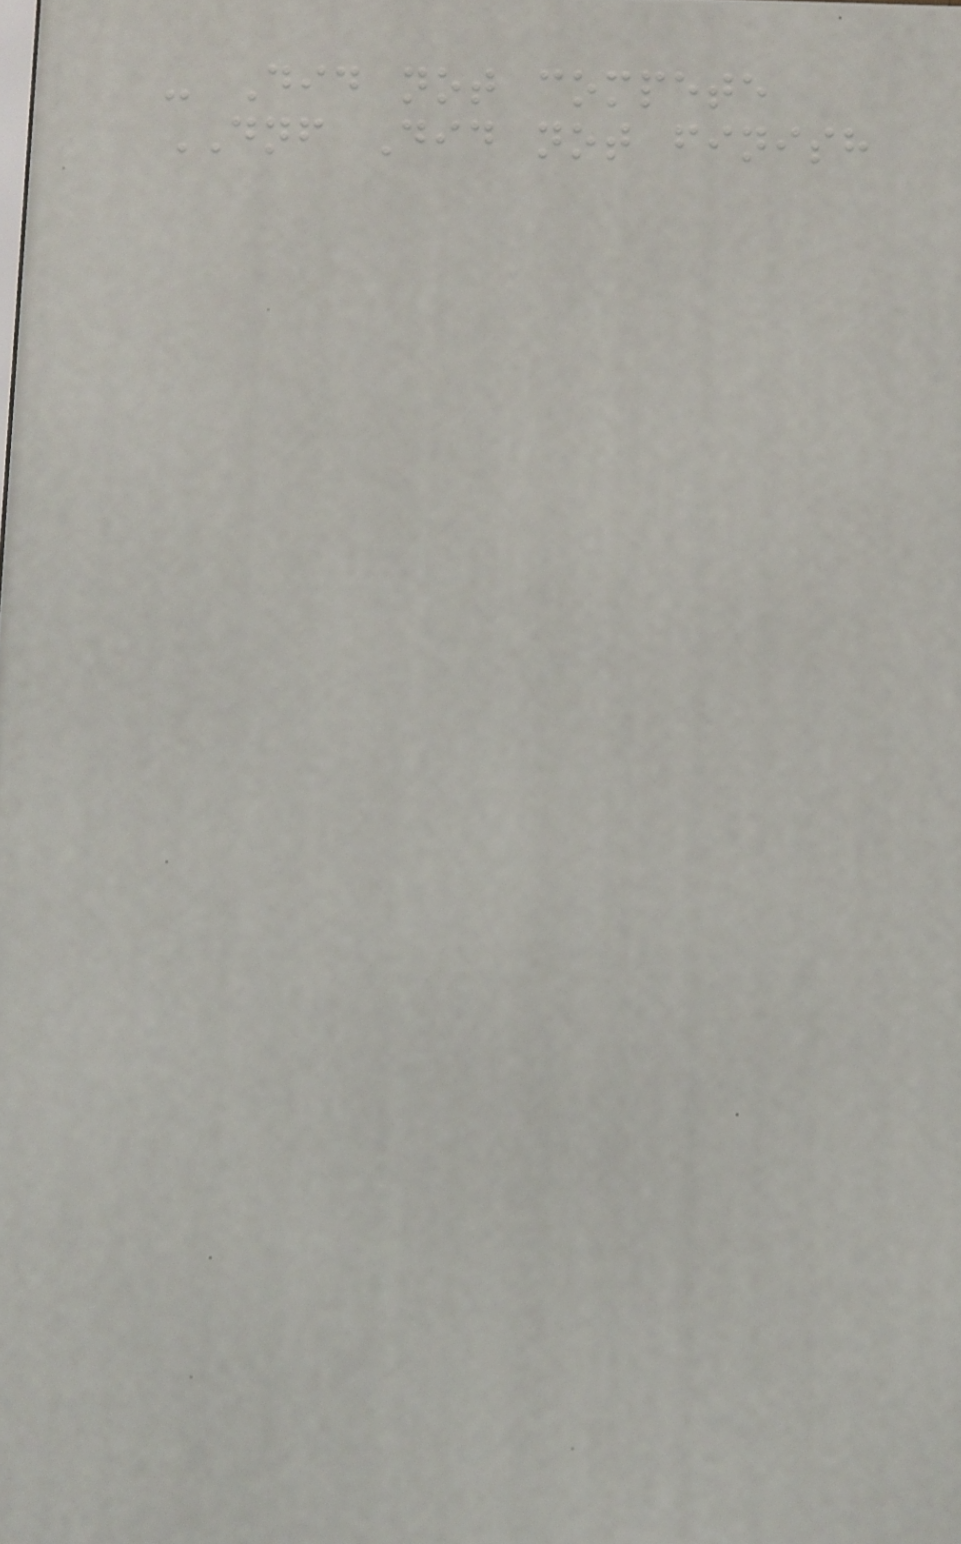- Did not compete
DNF Did not finish
